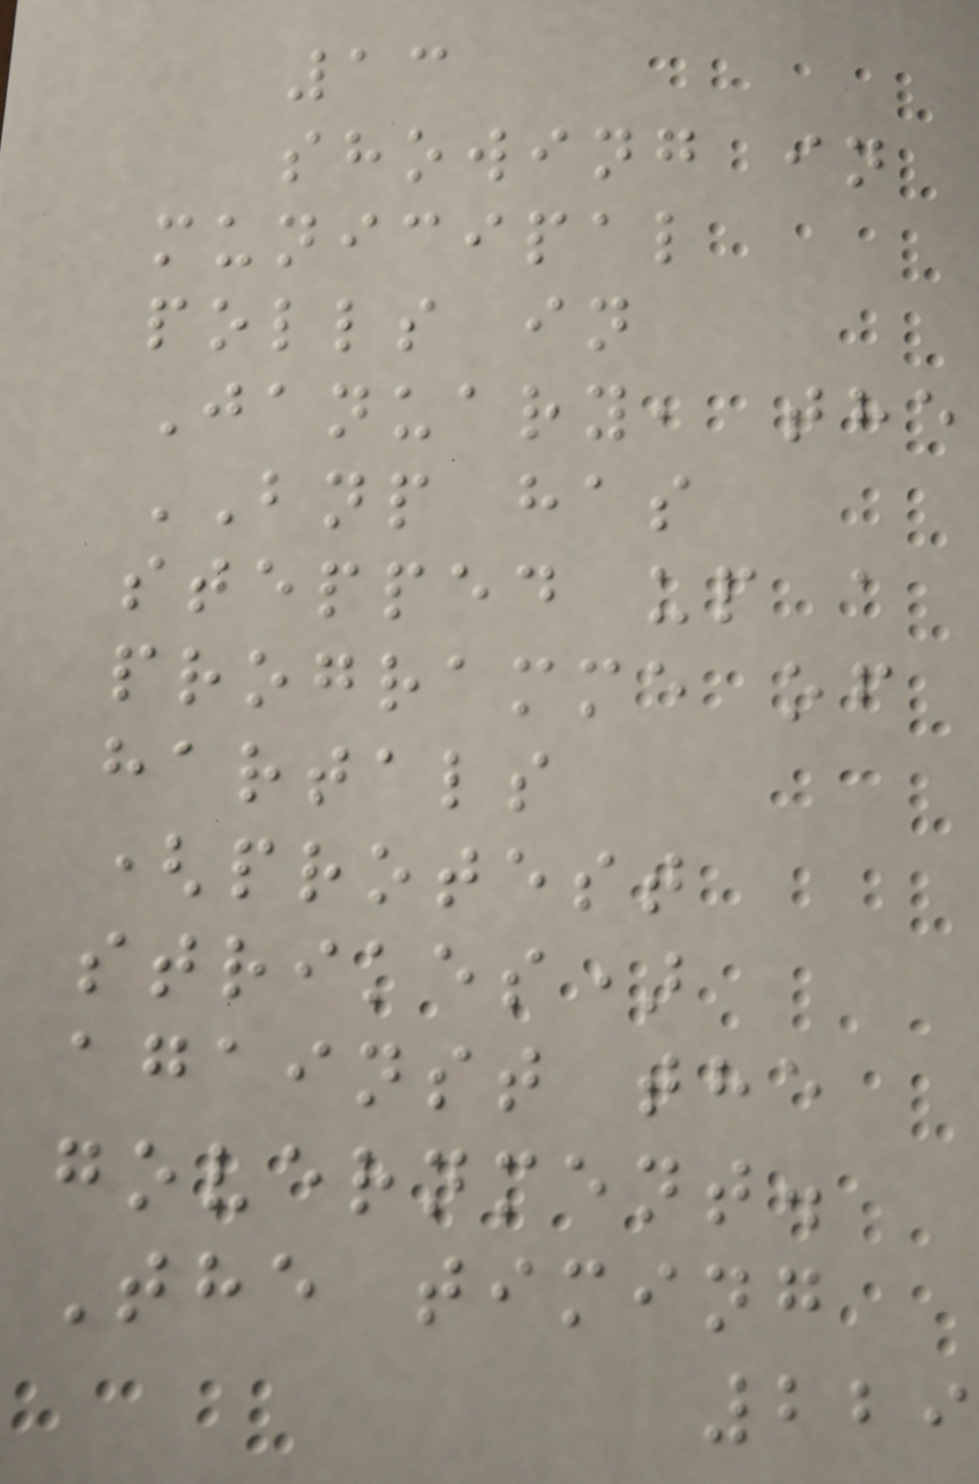13
showing in
municipal
polls in
January, the
BNP has
stepped up a
programme of
hartals
(protest
strikes)
against the
government.
The timing
229
